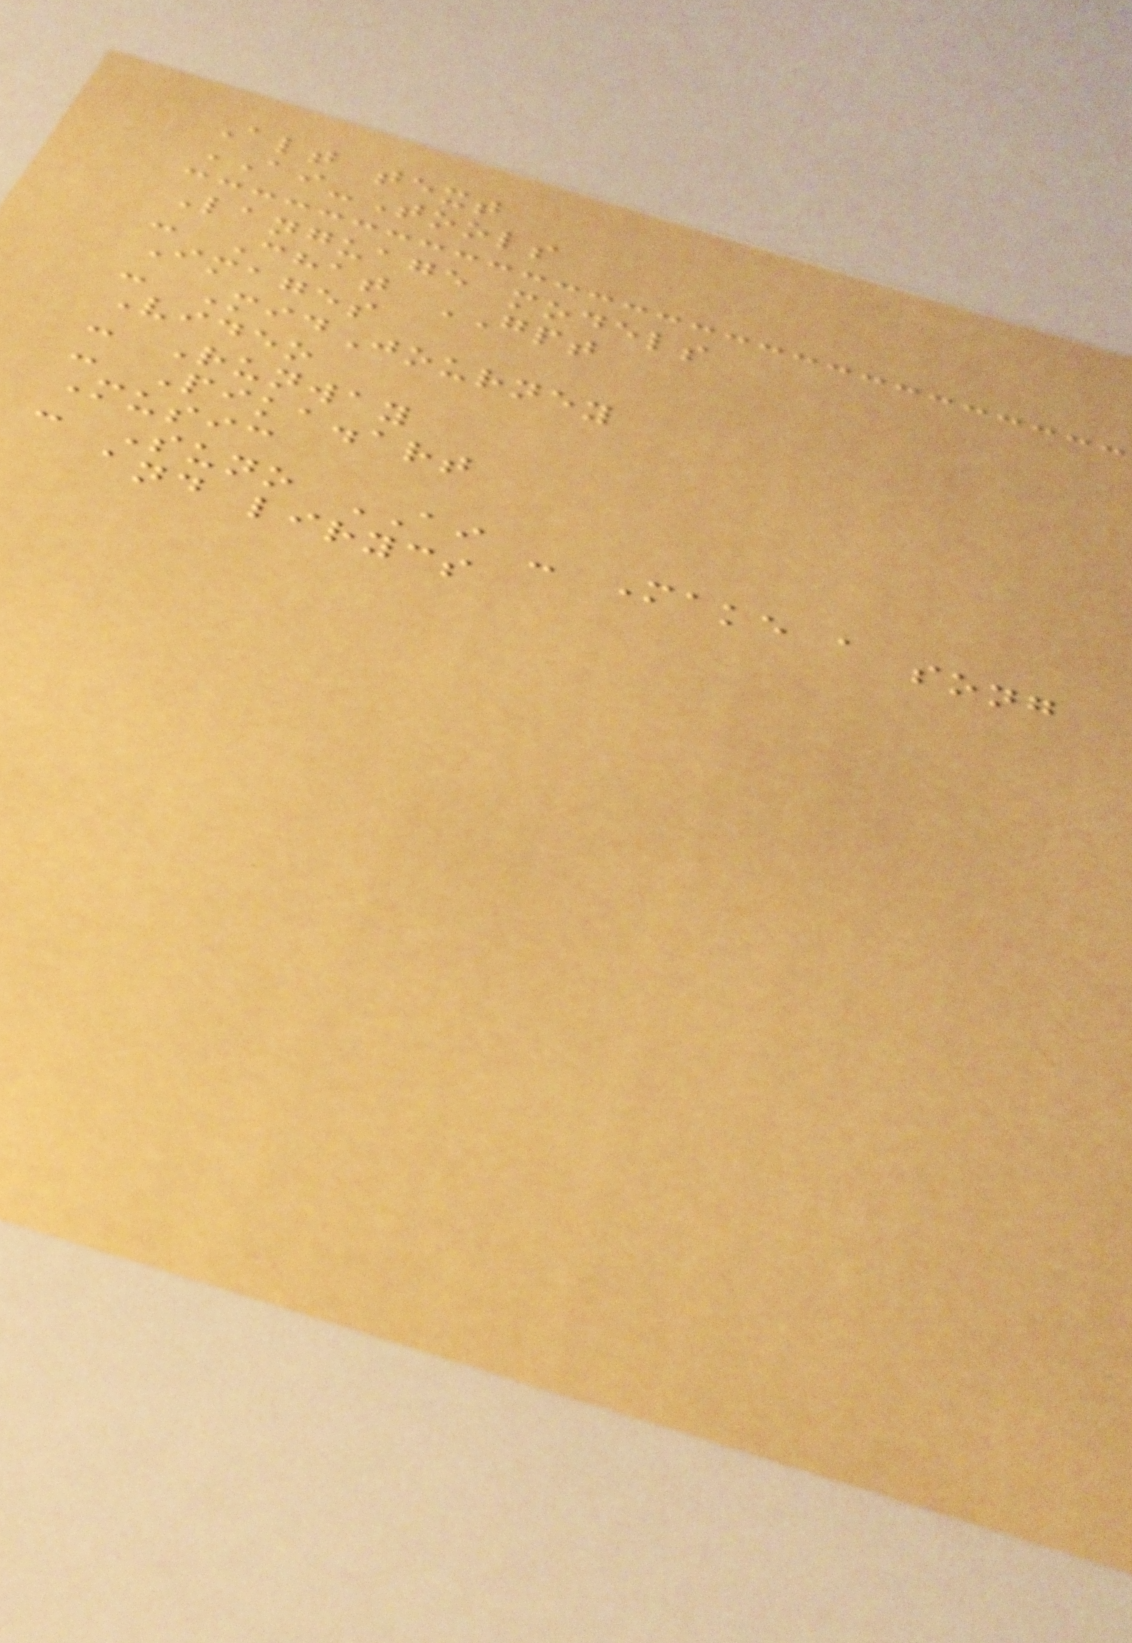Alt text
AI-Tools
Language models
- Chat GPT
Images
- MidJourney
Video
- Runway
- Pika.art
Music
- Suno AI - Make a song
and lirycs
